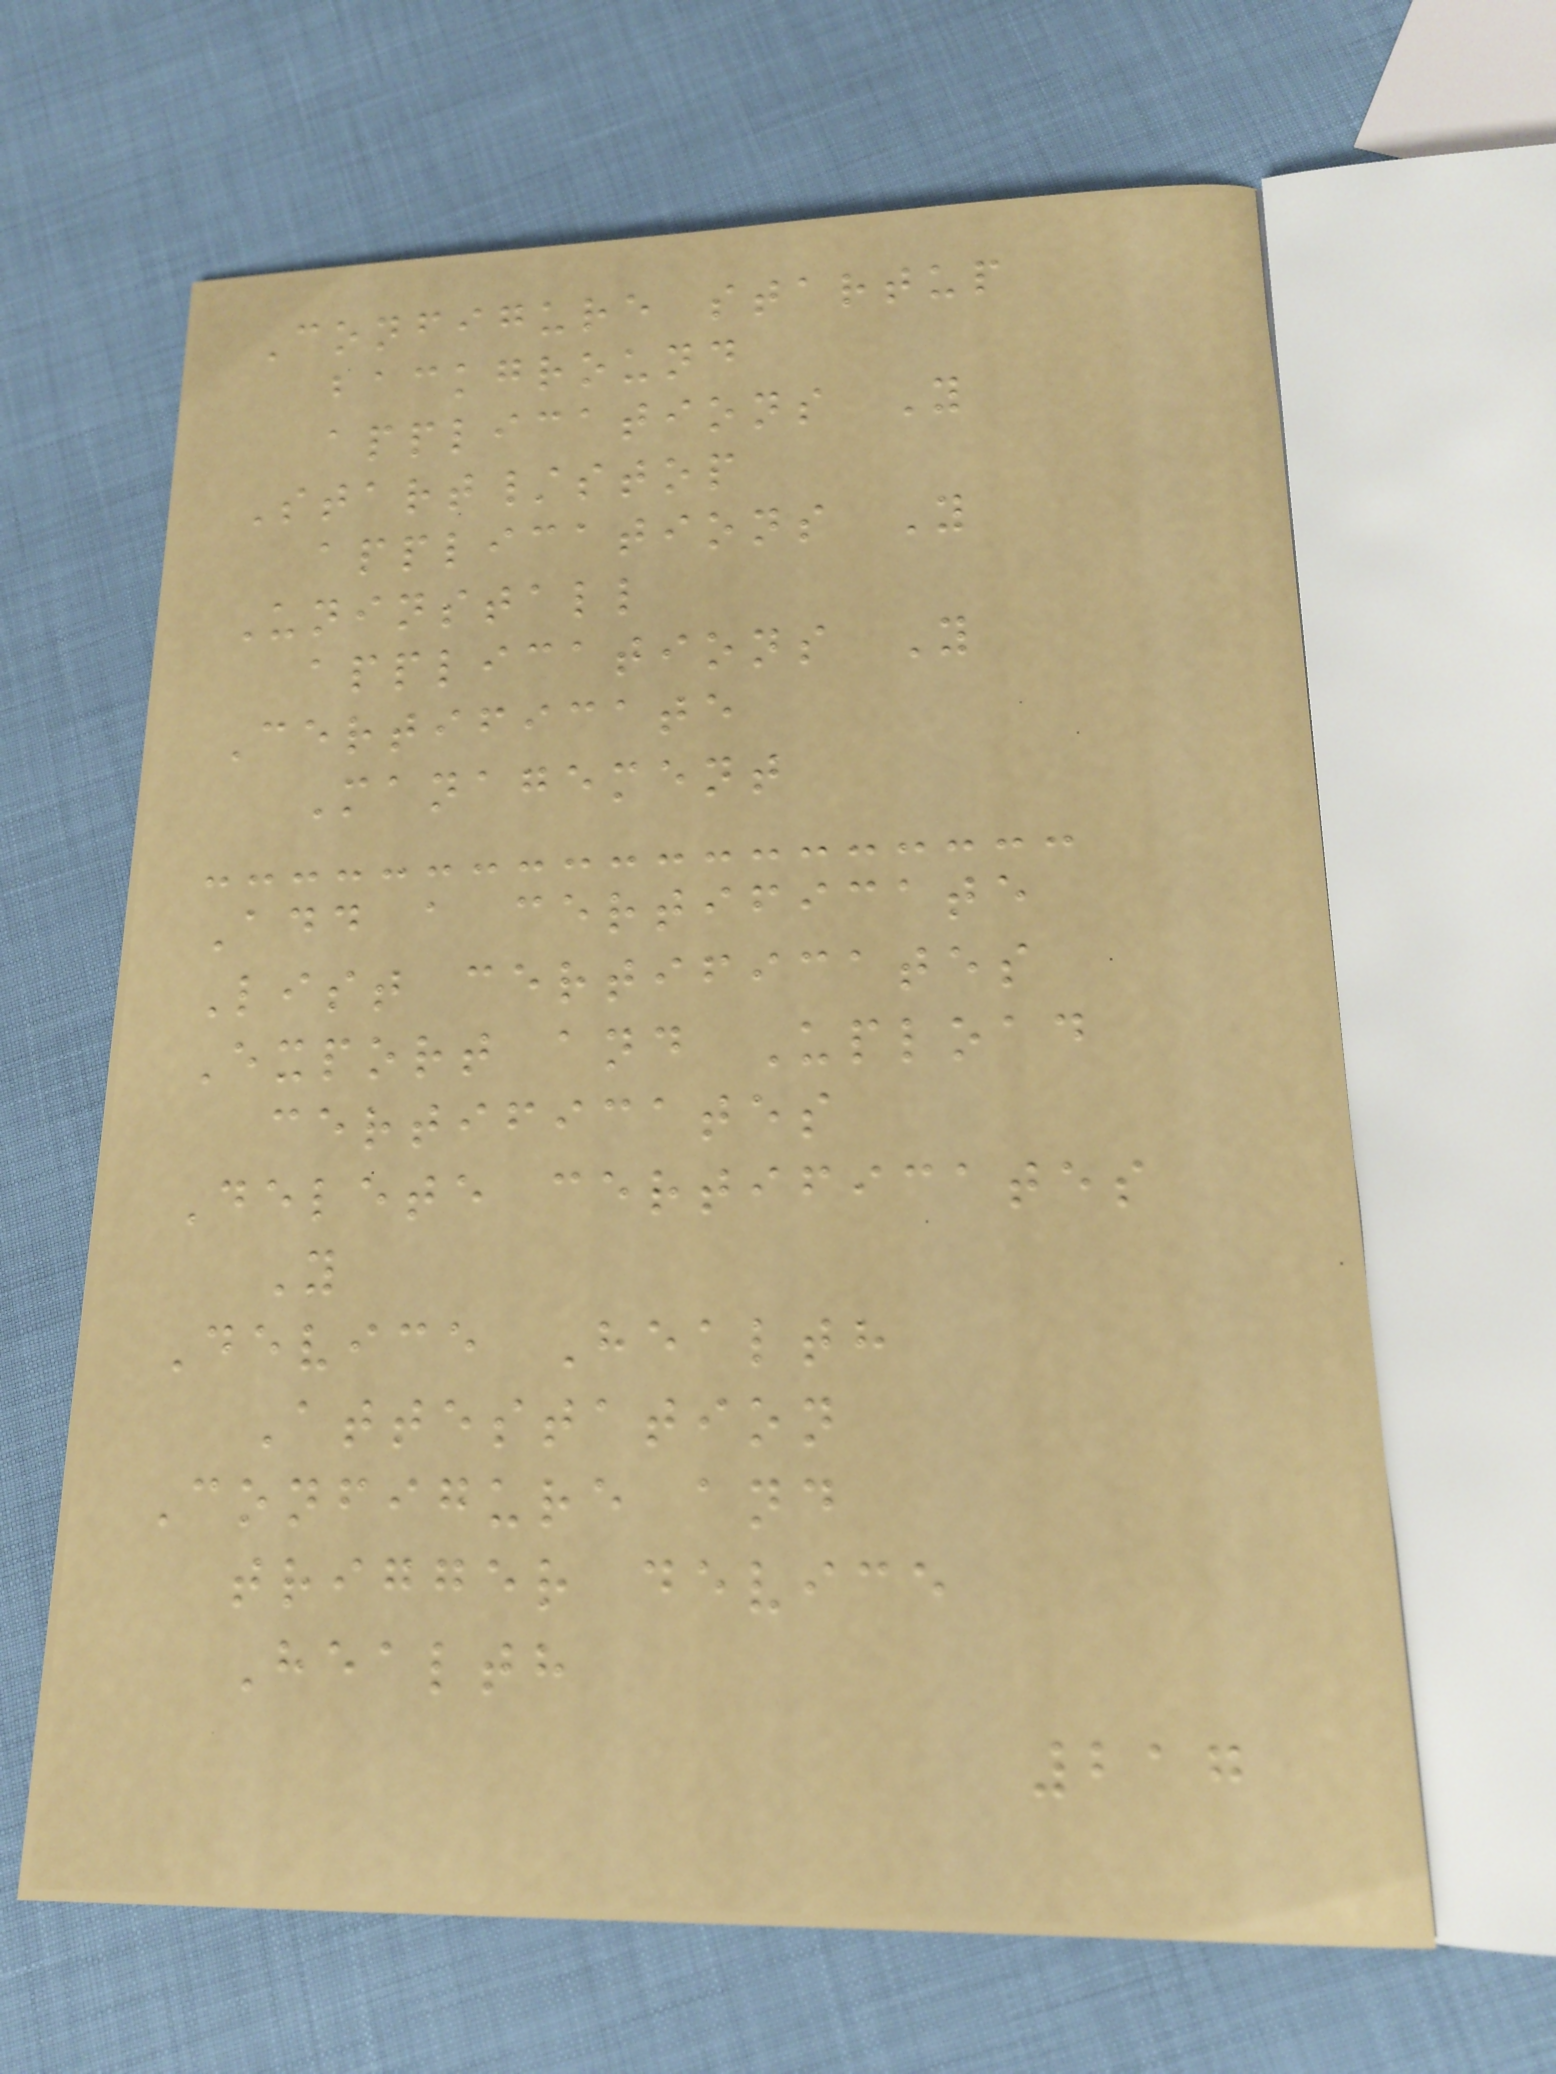Configure startup
background
applications Y
Start/stop
applications Y
Uninstall
applications Y
Certificate
Management
Add a certificate
List certificates
Export and Upload
certificates
Delete certificates
Y
Device Health
Attestation
Configure and
trigger device
Health
217
